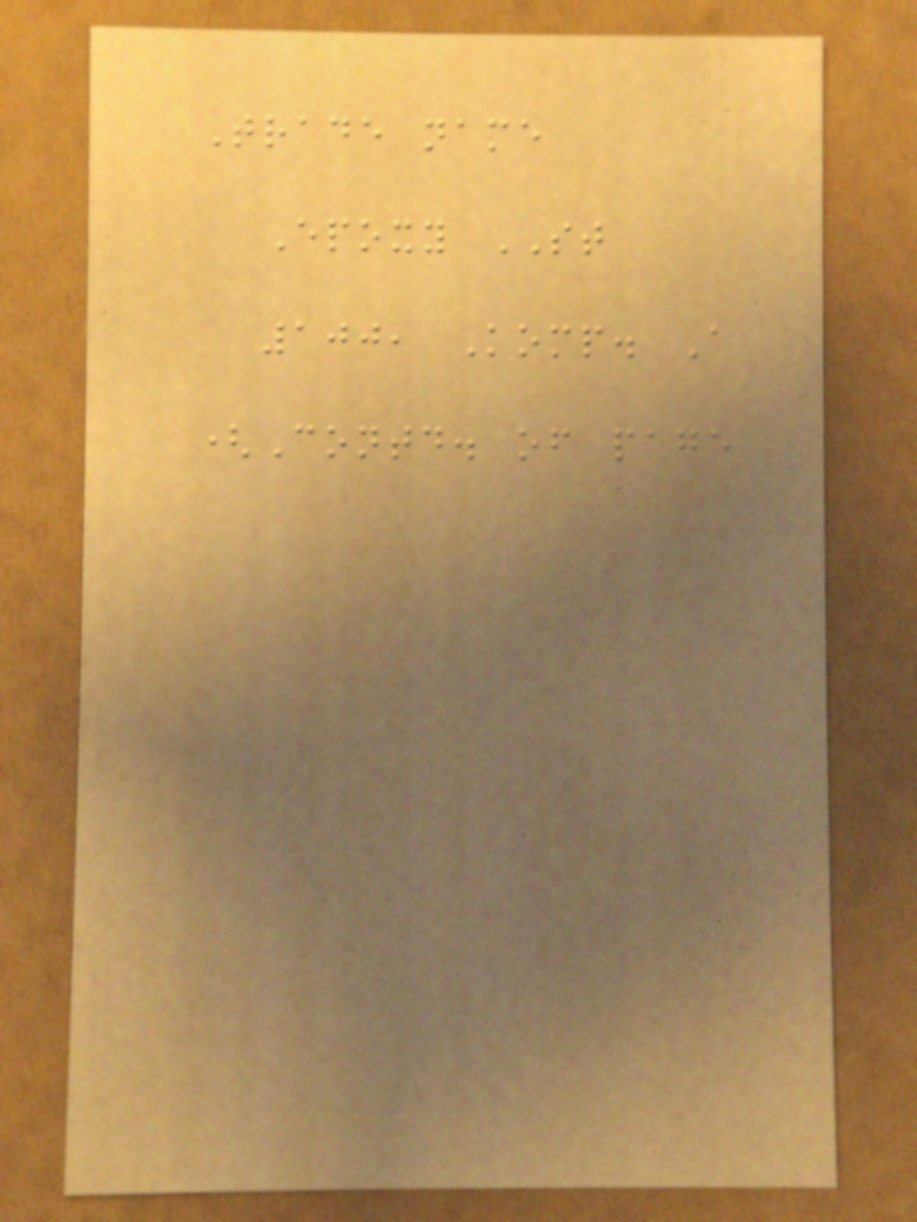Trade name
Epoxy ST
100, Komp. A
(Contd. of page
